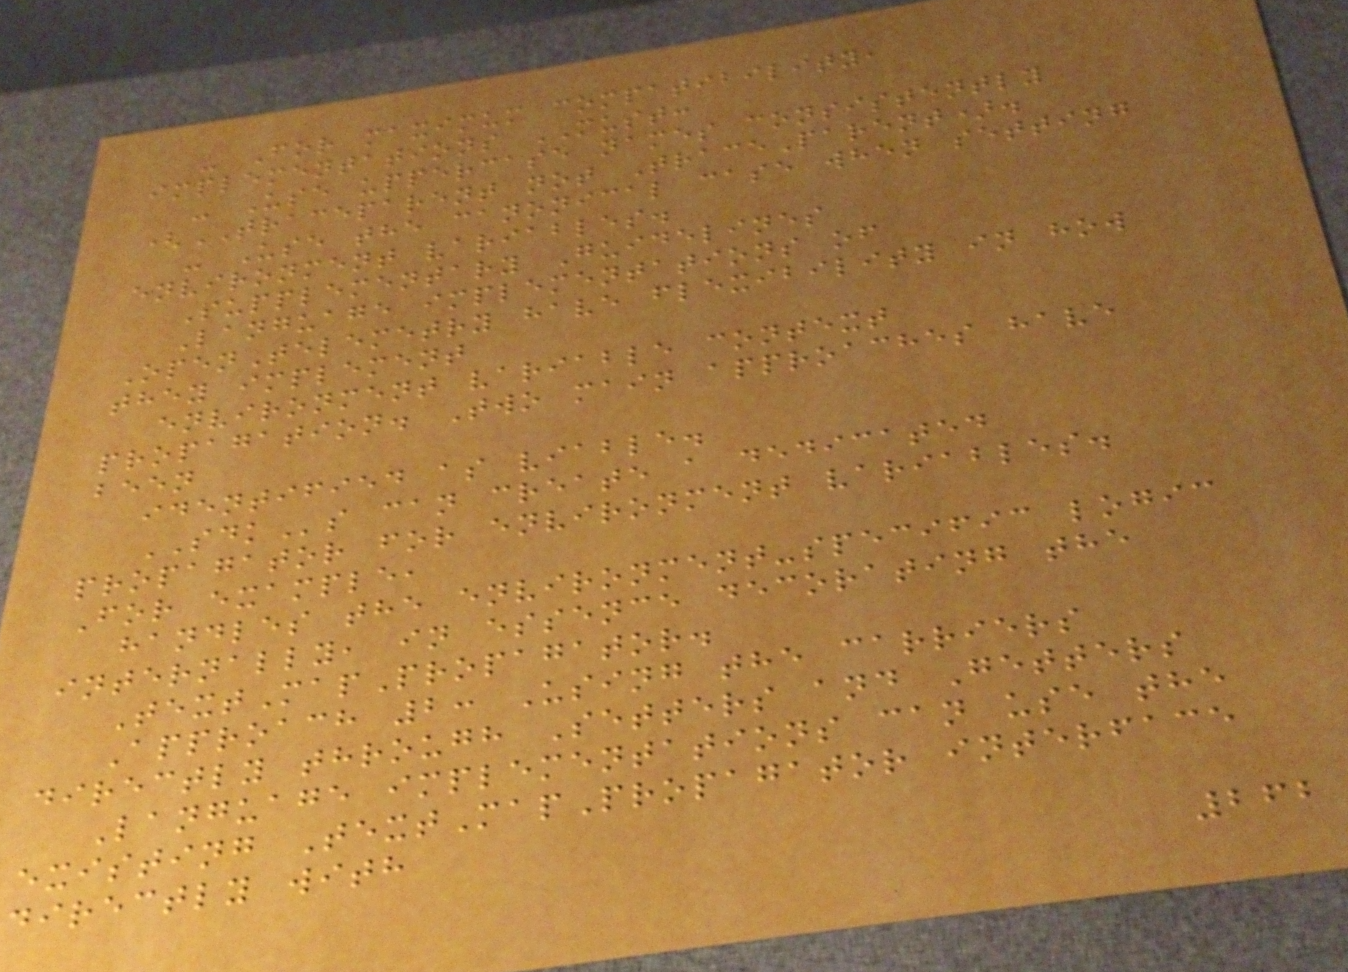- For maximum compatibility,
implementations MUST:
- Use uppercase names consistently
(TRACEPARENT not TraceParent).
- Use the canonical case when setting
environment variables.
Supplementary Guidelines
Language implementations of
OpenTelemetry have flexibility in how
they implement
environment variable context
propagation. Two main approaches have
been
identified as viable.
SDKs can create a dedicated
propagator for environment variables.
For example,
handles the environment-specific logic
internally, in essence decorating the
TextMapPropagator.
Approach 2: Using the carriers
directly through Setters and Getters
Language implementations can use the
existing TextMapPropagator interface
directly with
262
